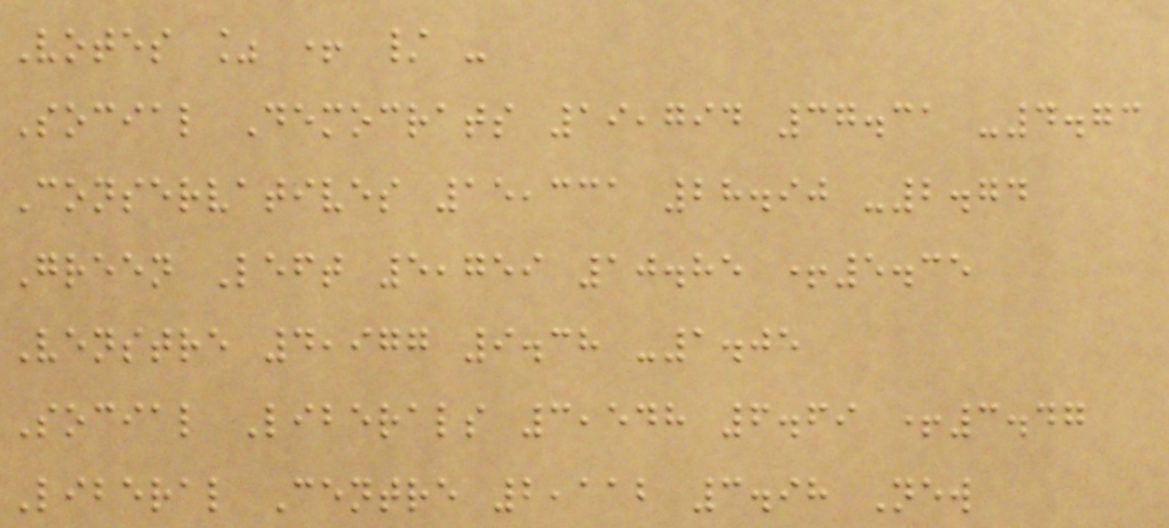Votes % + / -
Social Democrats 19,794 37.31 -4.73
Conservatives 15,331 28.90 -2.74
Green Left 5,759 10.85 +5.35
Venstre 4,977 9.38 -1.05
Social Liberals 3,548 6.69 +3.47
Liberal Centre 2,112 3.98 New
